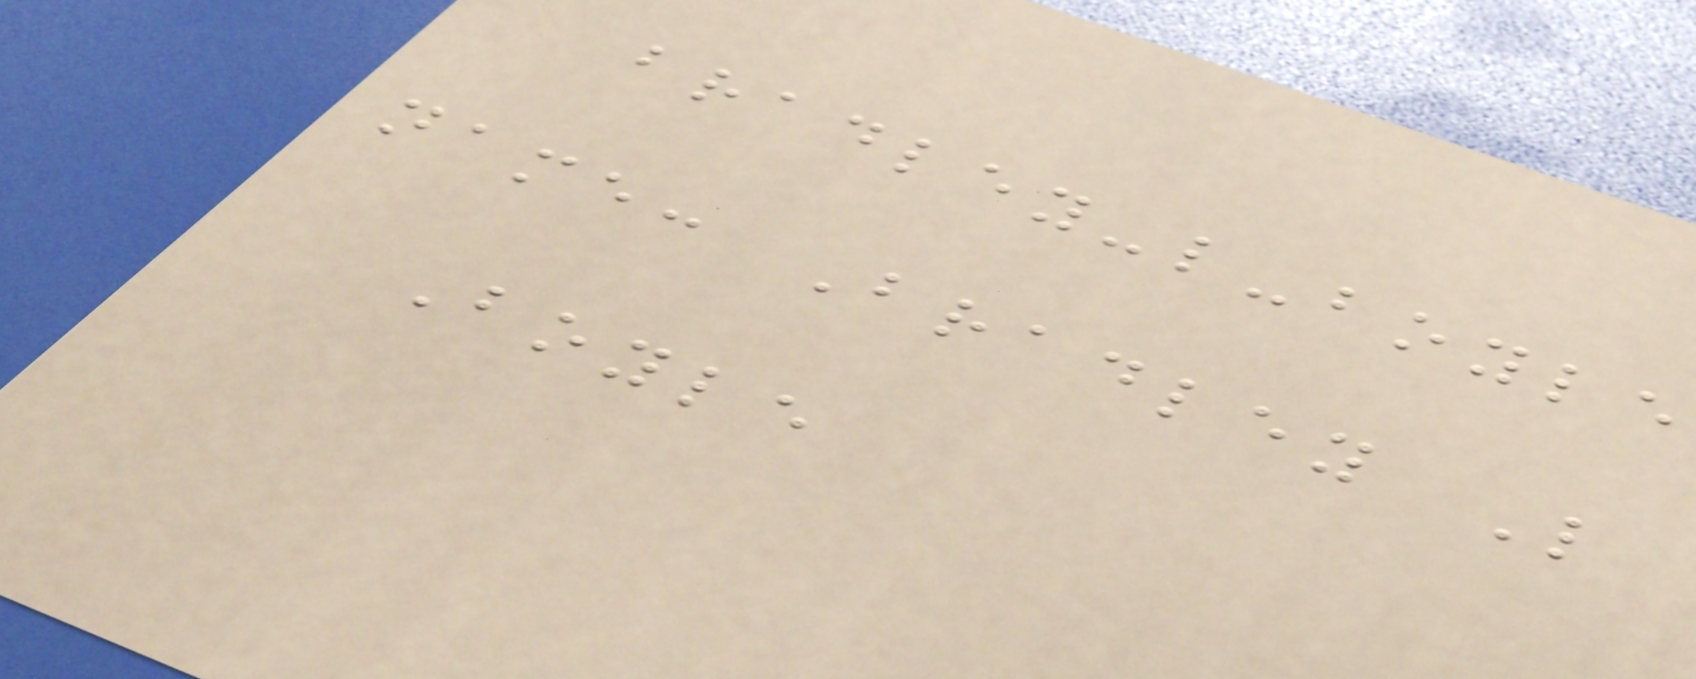bradley-l-boyle
name: Bradley L
Boyle
